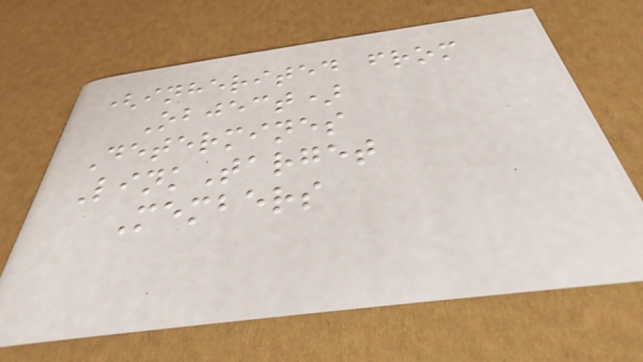(inherited from
Object)
Determines
LinkTarget
Members
